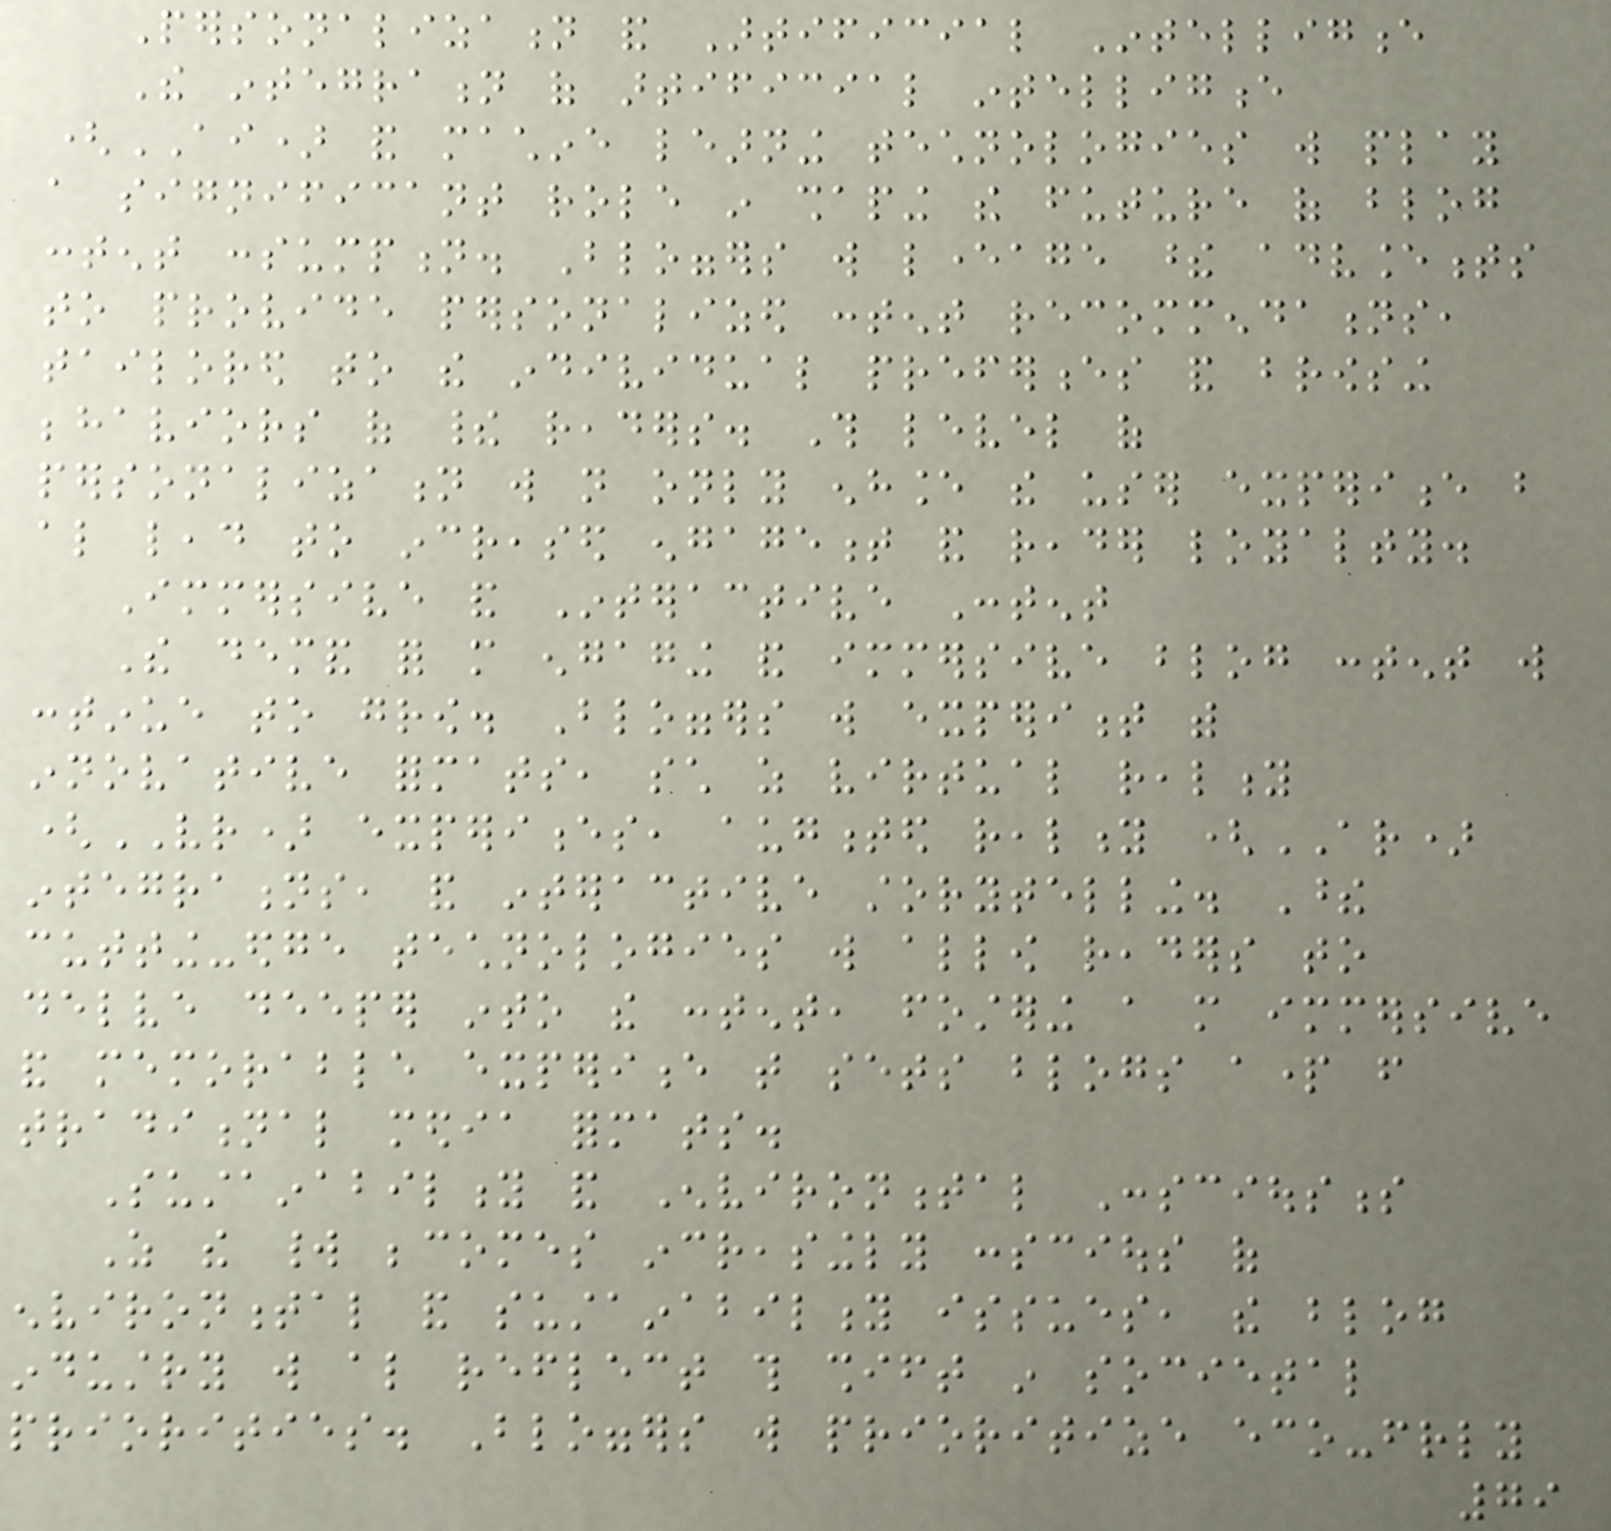Personalization and Artificial Intelligence
The integration of artificial intelligence
(AI) and machine learning technologies will play
a significant role in shaping the future of blog
content consumption. Bloggers will leverage these advancements
to provide personalized content recommendations,
tailored to the individual preferences and browsing
behaviors of their readers. This level of
personalization will not only enhance the user experience but
also lead to increased engagement and reader loyalty.
Immersive and Interactive Content
The demand for more engaging and immersive blog content will
continue to grow. Bloggers will experiment with
innovative formats, such as virtual reality
(VR) experiences, augmented reality (AR)
integrations, and interactive storytelling. These
cutting-edge technologies will allow readers to
delve deeper into the content, fostering a more immersive
and memorable experience that sets blogs apart from
traditional media formats.
Sustainability and Environmental Consciousness
As the world becomes increasingly conscious of
environmental and sustainability issues, the blog
industry will also reflect this shift in societal
priorities. Bloggers will prioritize eco-friendly
79
